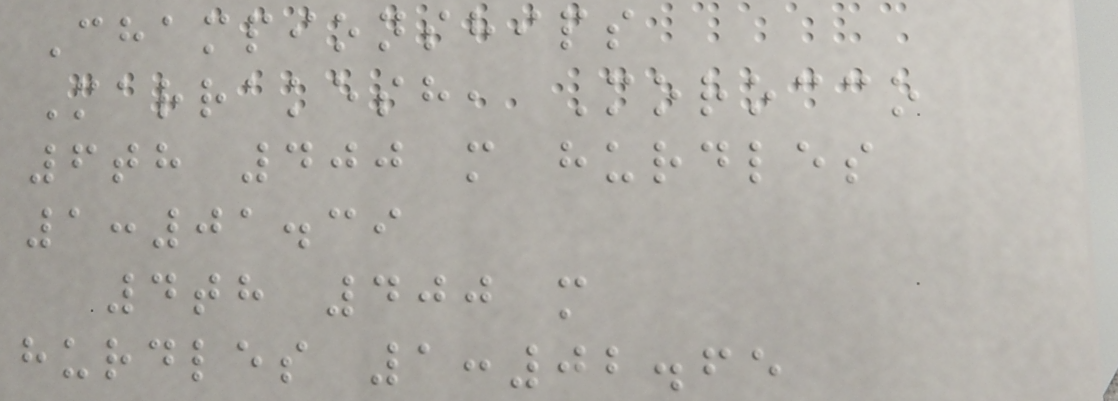Championships
Marrakesh, Morocco
6th 400 m hurdles
1:01.39
4th 400 m
hurdles 1:02.65
